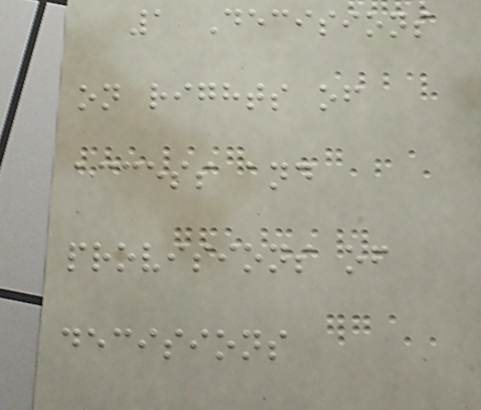1 Decisions
on rights of
access and
provisions of
decisions
